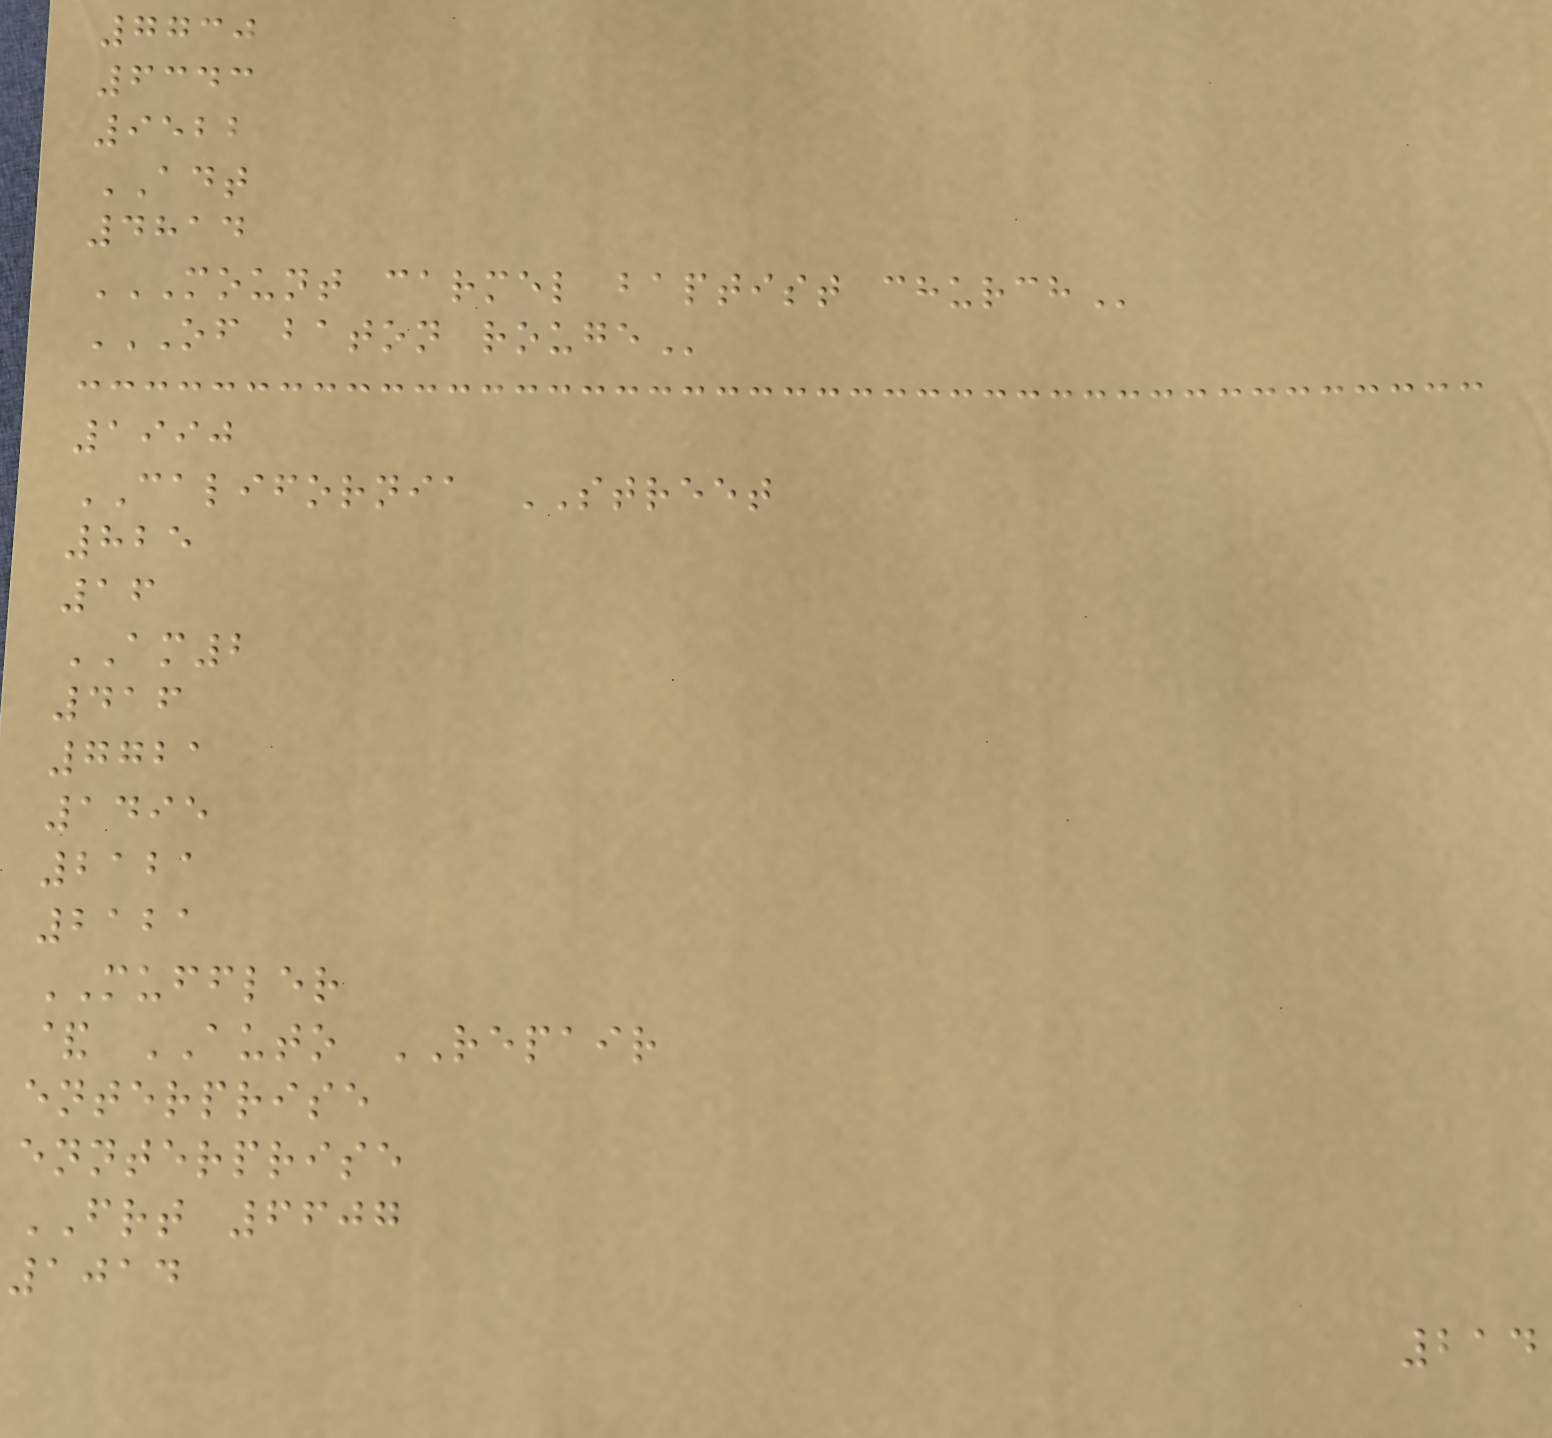7730
6343
9522
ADT
4814
MOUNT CARMEL BAPTIST CHURCH
OF BATON ROUGE
1990
CALIFORNIA STREET
825
16
AM2
416
7721
1495
2121
2121
MUFFLER
& AUTO REPAIR
enterprise
ennterprise
FRT 6607
1014
214
